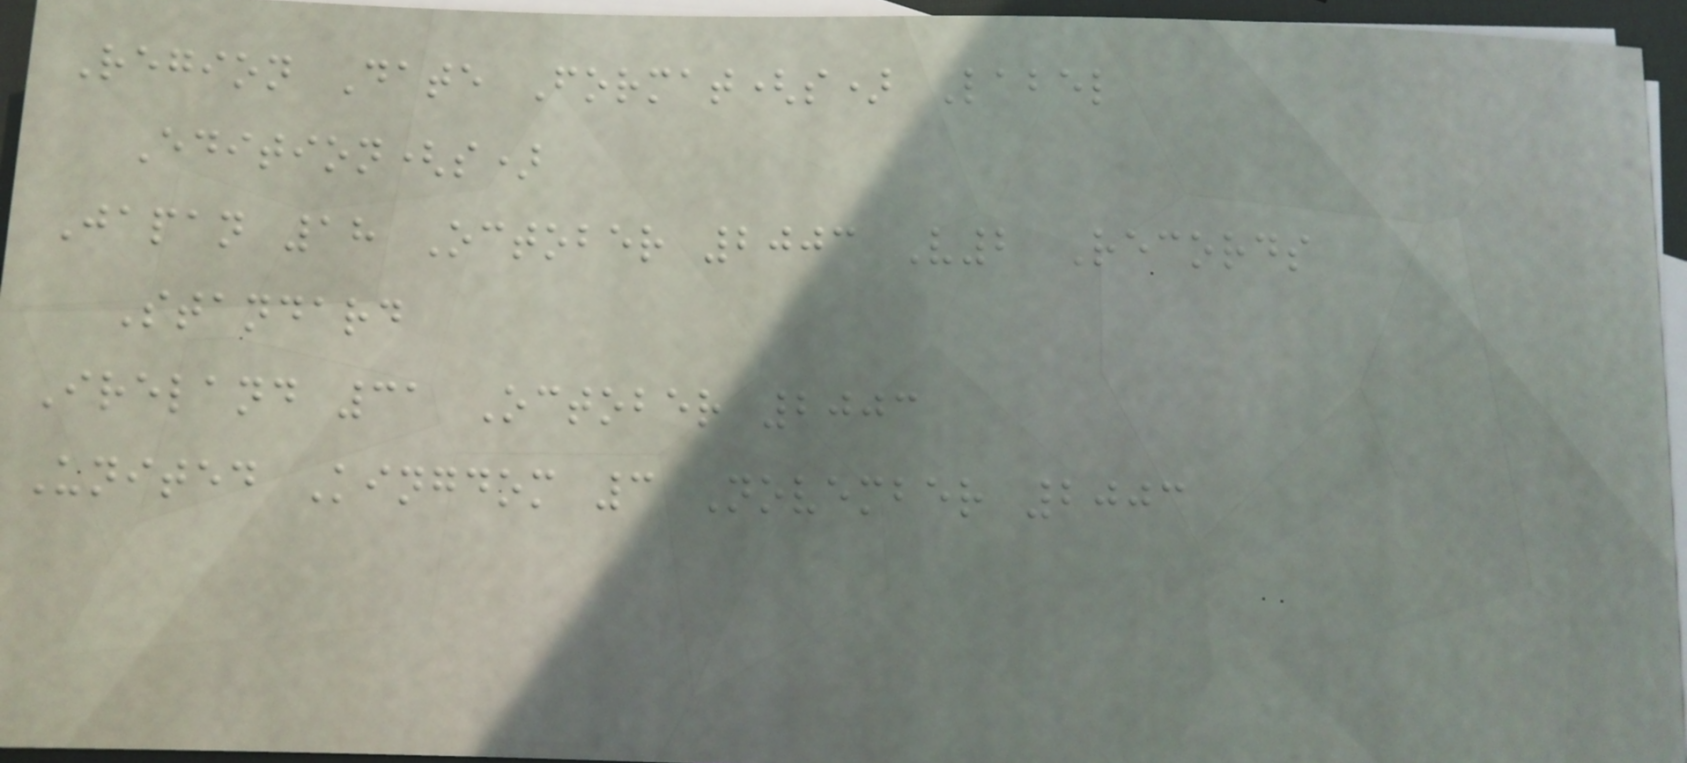Region Date Format(s) Label
Edition(s)
Japan 18 October 2003 V2 Records
Standard
Ireland 31 October 2003
United Kingdom 3 November 2003
